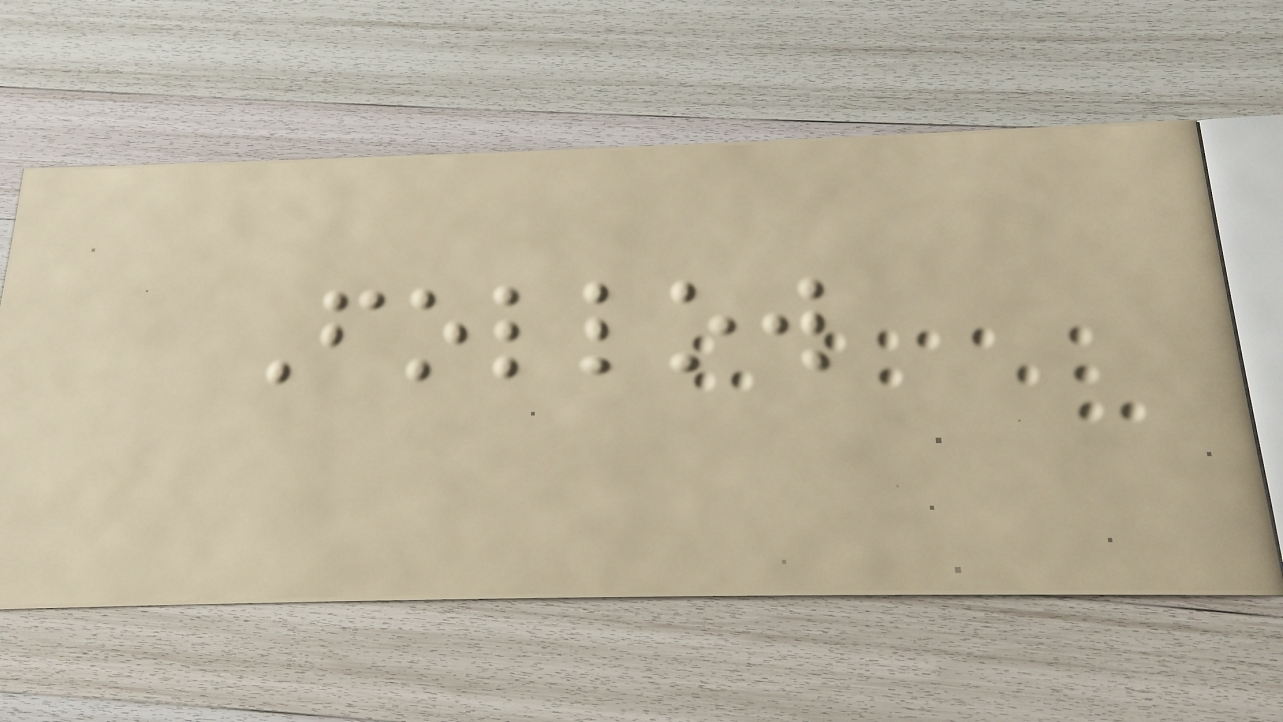Follow
